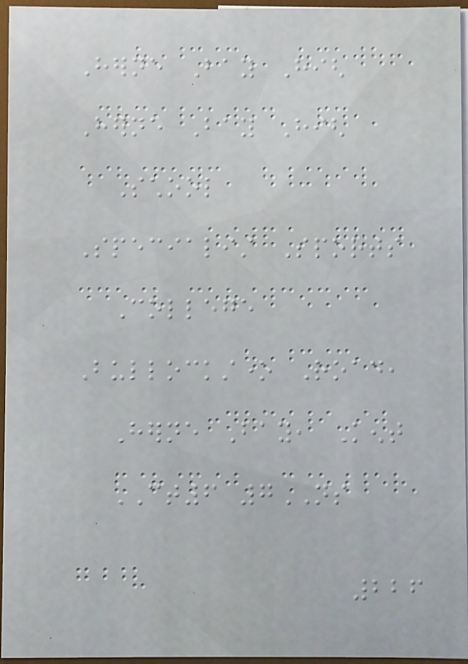Herne Bay High
Herne Bay High
School
Specialist Sports
College
Bullockstone Road,
Herne Bay, Kent
CT6 7NS
226
